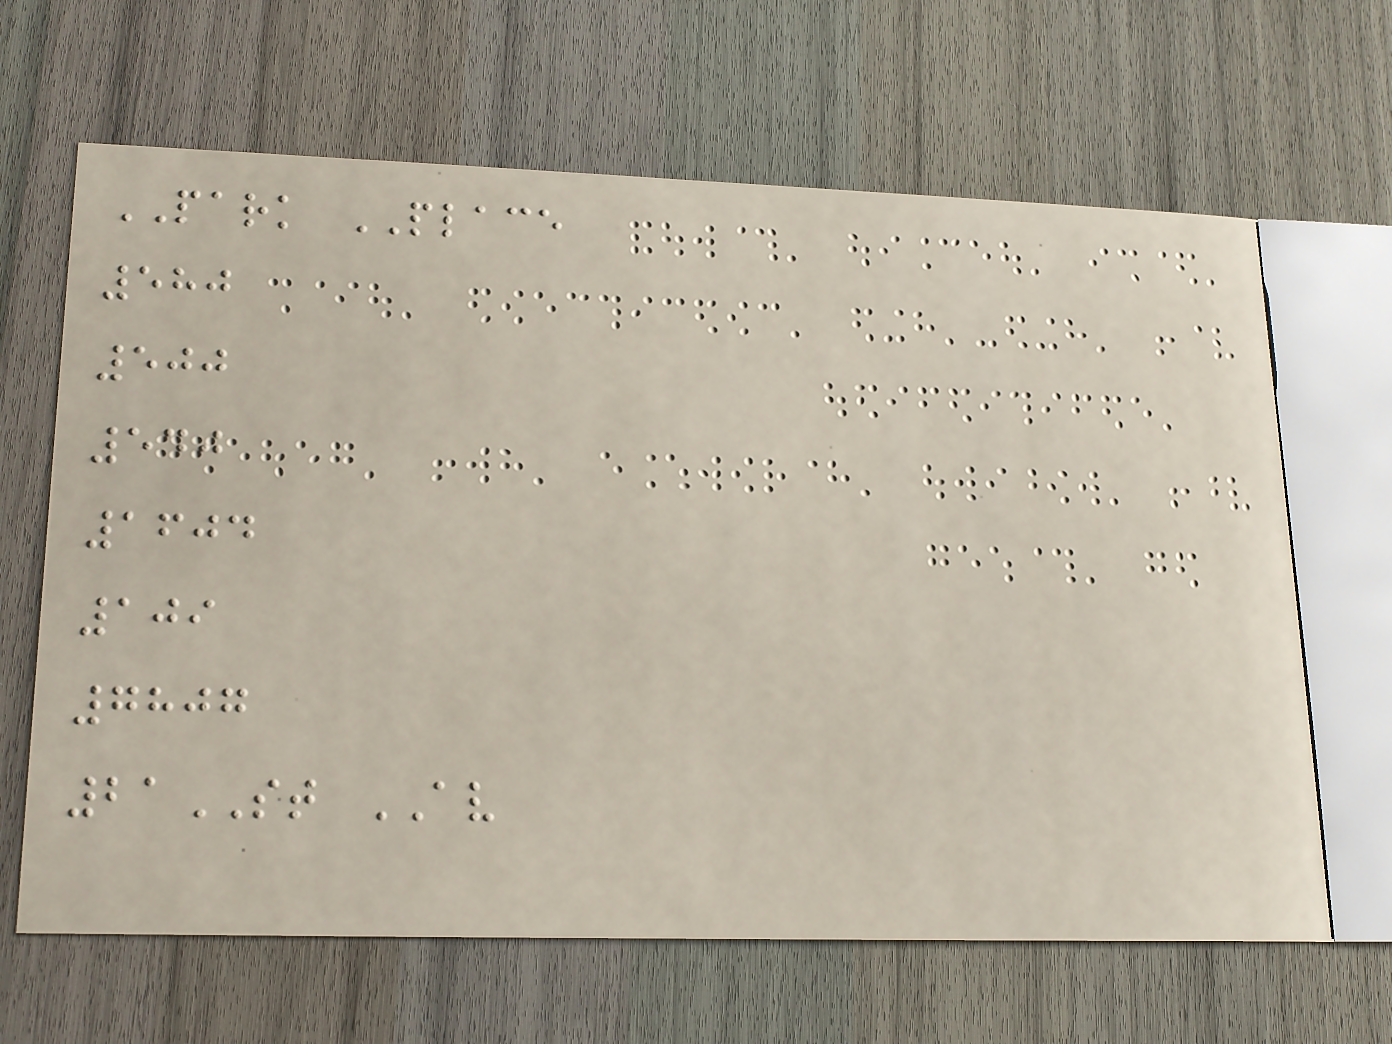PARK PLACE
580
500
540
1604
109
7807
21ST AV
